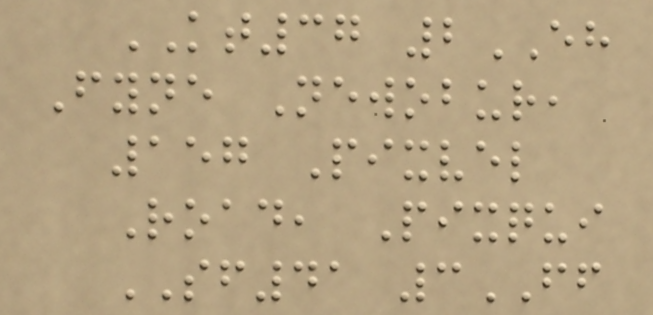KT37 2EH
Fyne Newobur,
157 Pixvel
Road, Pixqui
SF41 3FF
